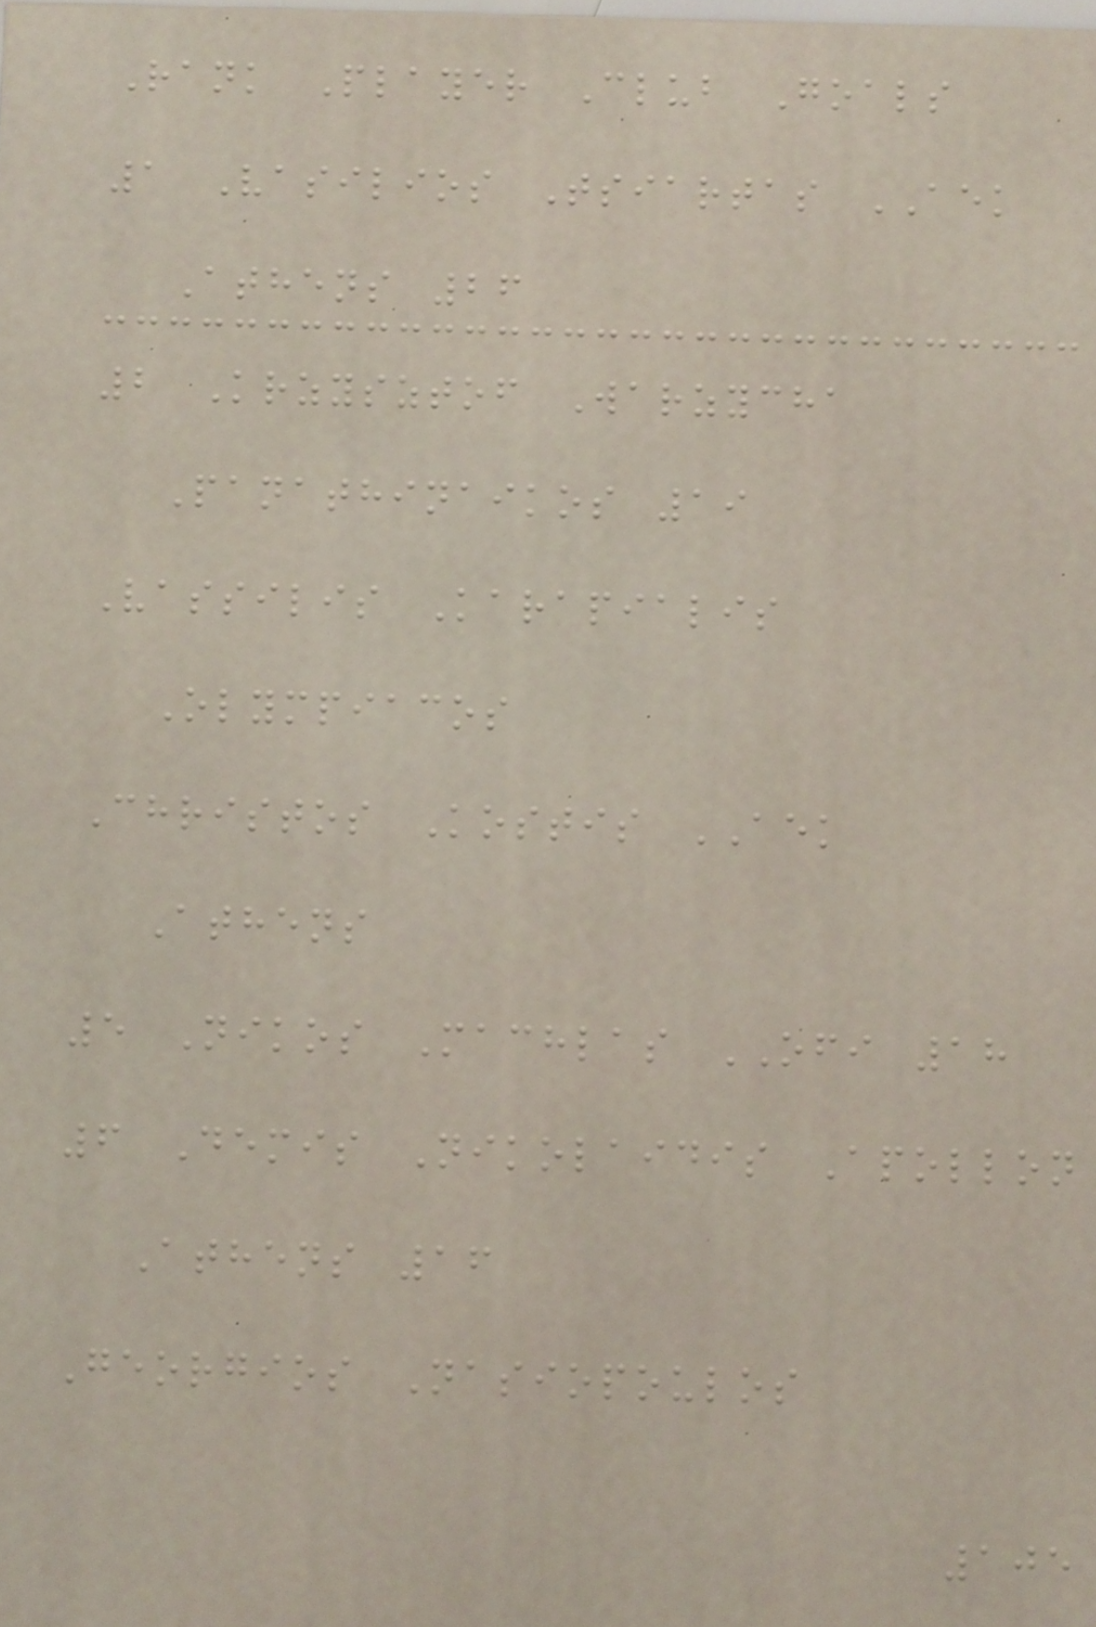Rank Player Club Goals
1 Vasilios Tsiartas AEK
Athens 26
2 Krzysztof Warzycha
Panathinaikos 19
Vassilis Karapialis
Olympiacos
Christos Kostis AEK
Athens
5 Nikos Machlas OFI 18
6 Demis Nikolaidis Apollon
Athens 16
Georgios Nasiopoulos
105
